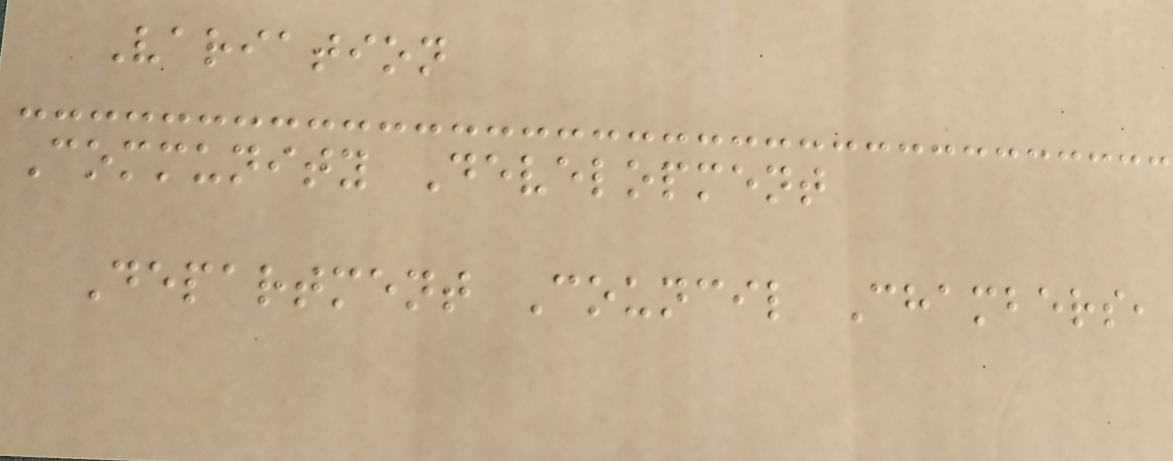Variation
Community Development
Department Council Chambers,
